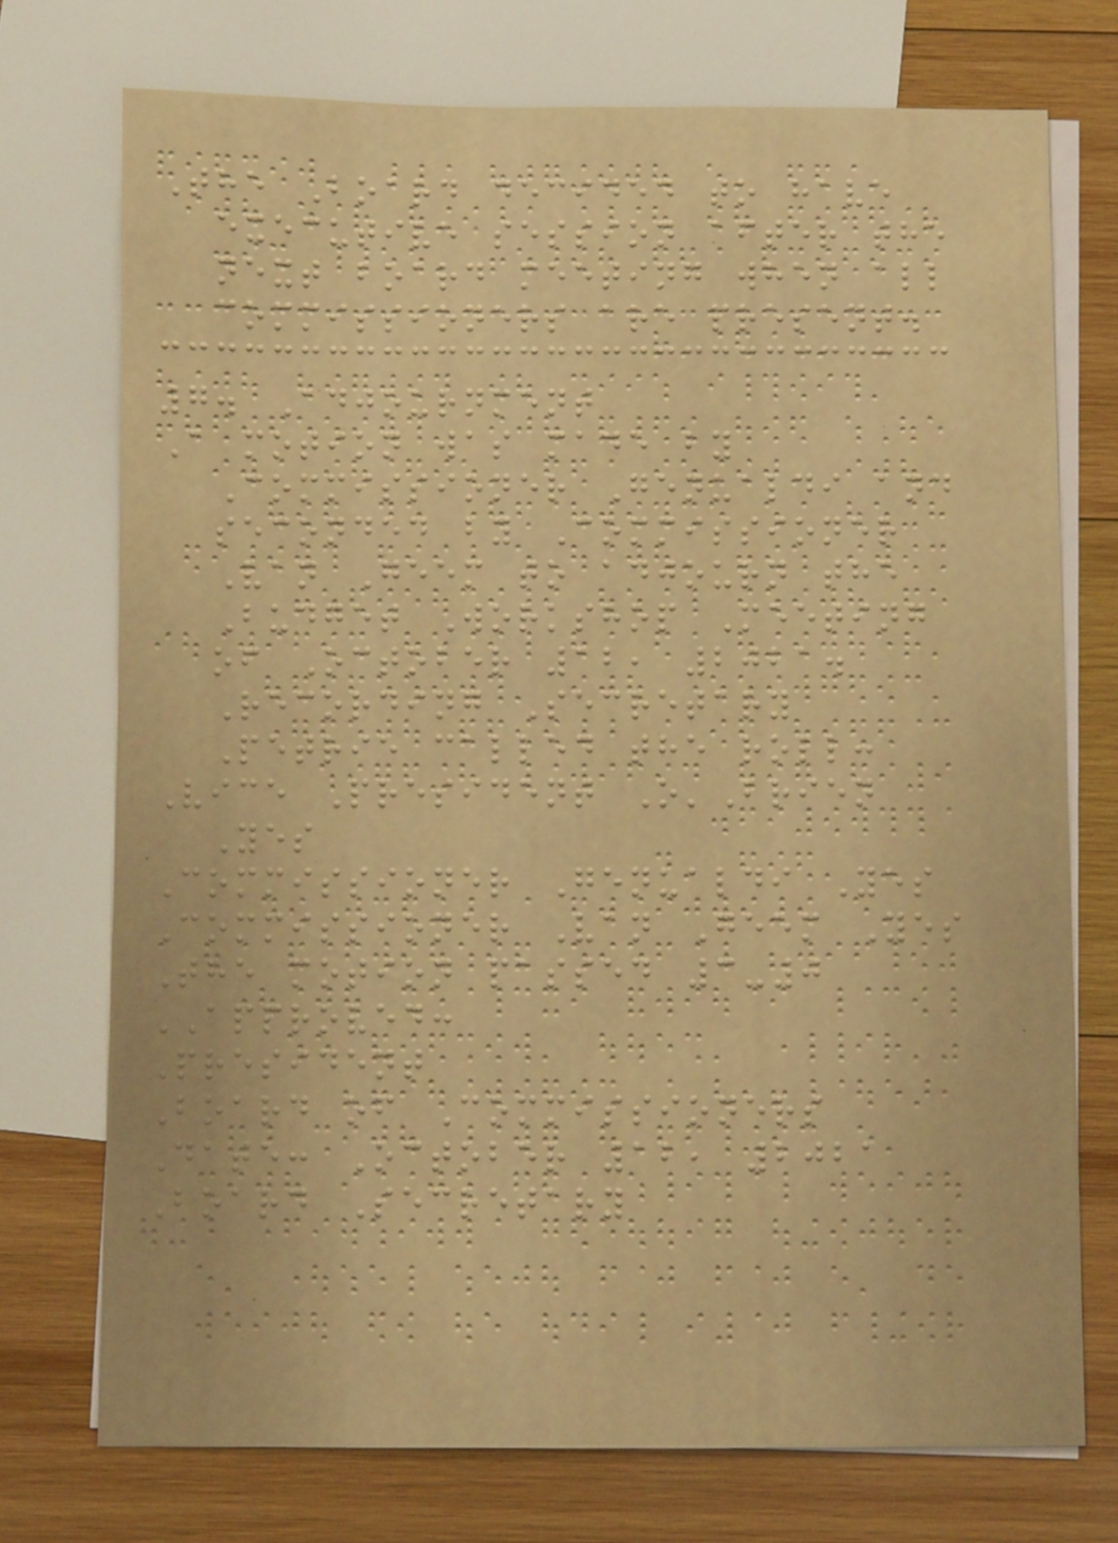The Board decided to have
executive session after the
next board meeting when all
commissioners are present.
7. Adjournment
A motion was made by
Commissioner Genualdi and
seconded by Commissioner
Van Geem to adjourn the
Budget Workshop Meeting
of October 12, 2021.
Recording Secretary
Petrie called the roll:
Vice President O'Brien
Yes
Commissioner Genualdi Yes
Commissioner Van Geem Yes
The motion passed 3-0
APPROVED:
President
Board of Commissioners
Date: October 12, 2021
Board Secretary
